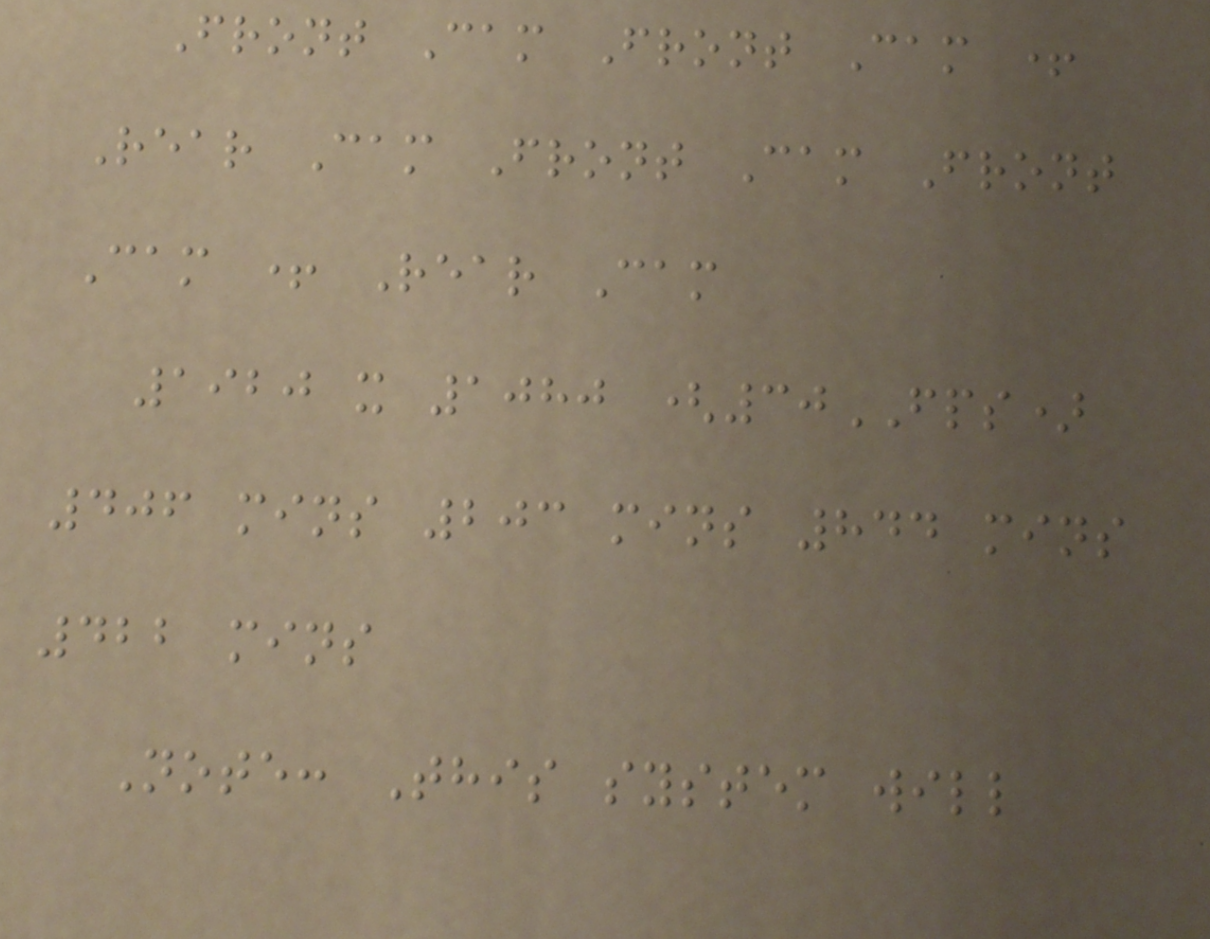Front Cam Front Cam +
Rear Cam Front Cam Front
Cam + Rear Cam
1920 x 1080 (30FPS)
406 mins 203 mins 844 mins
422 mins
Note: This system will
